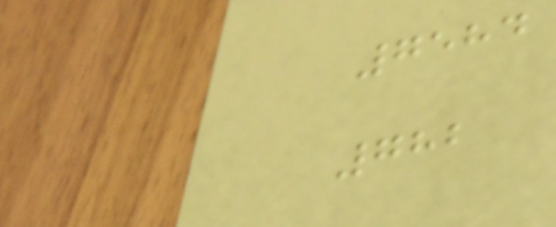7584
782
